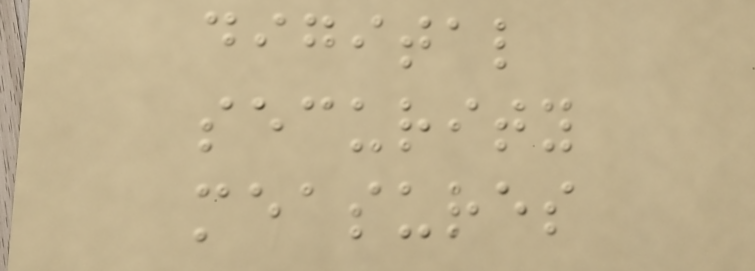digital
security
measures
